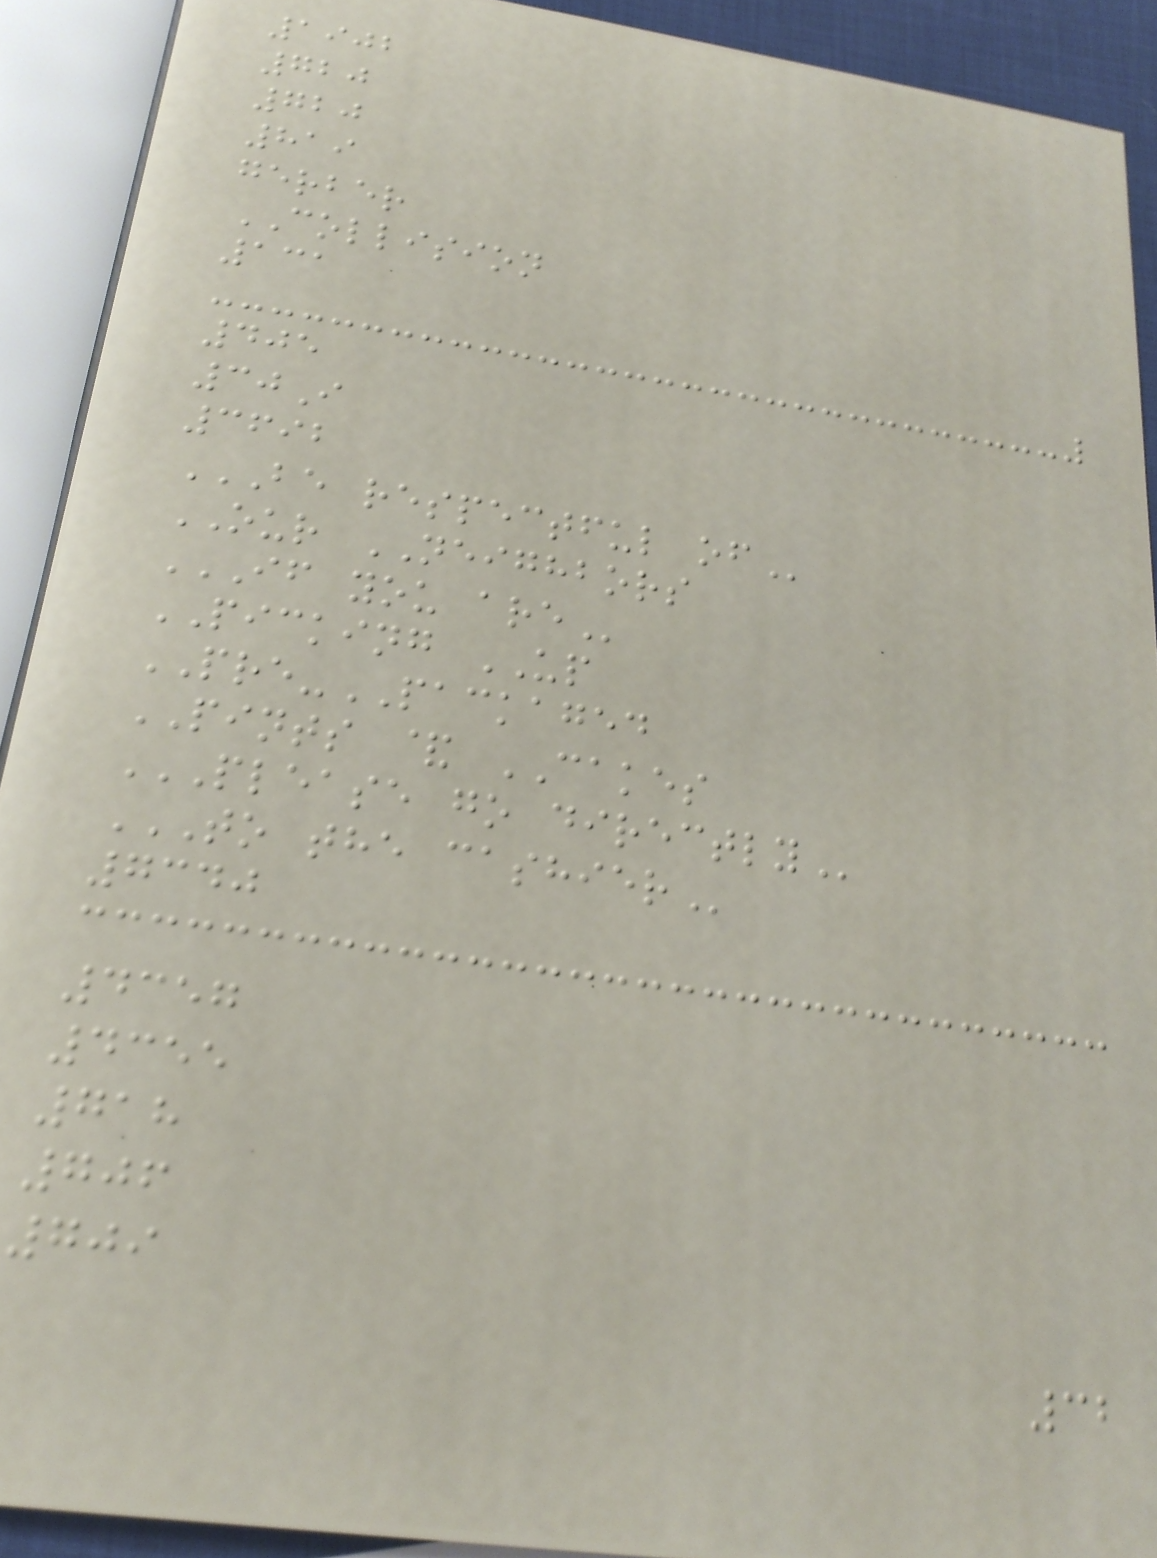1902
720
720
819
gerber
COLLISION
131
405
30I
3692
BE RESPECTFUL OF
OUR NEIGHBORS
IF YOU ARE
PICKING UP
PRE-PACKAGED
PINTS & CAKES
PLEASE GO DIRECTLY
TO THE CASHIER
7340
4357
4355
718
706
709
32
